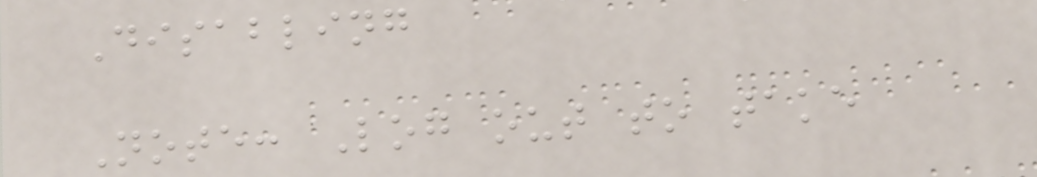Disabling
Note: Log out to take
